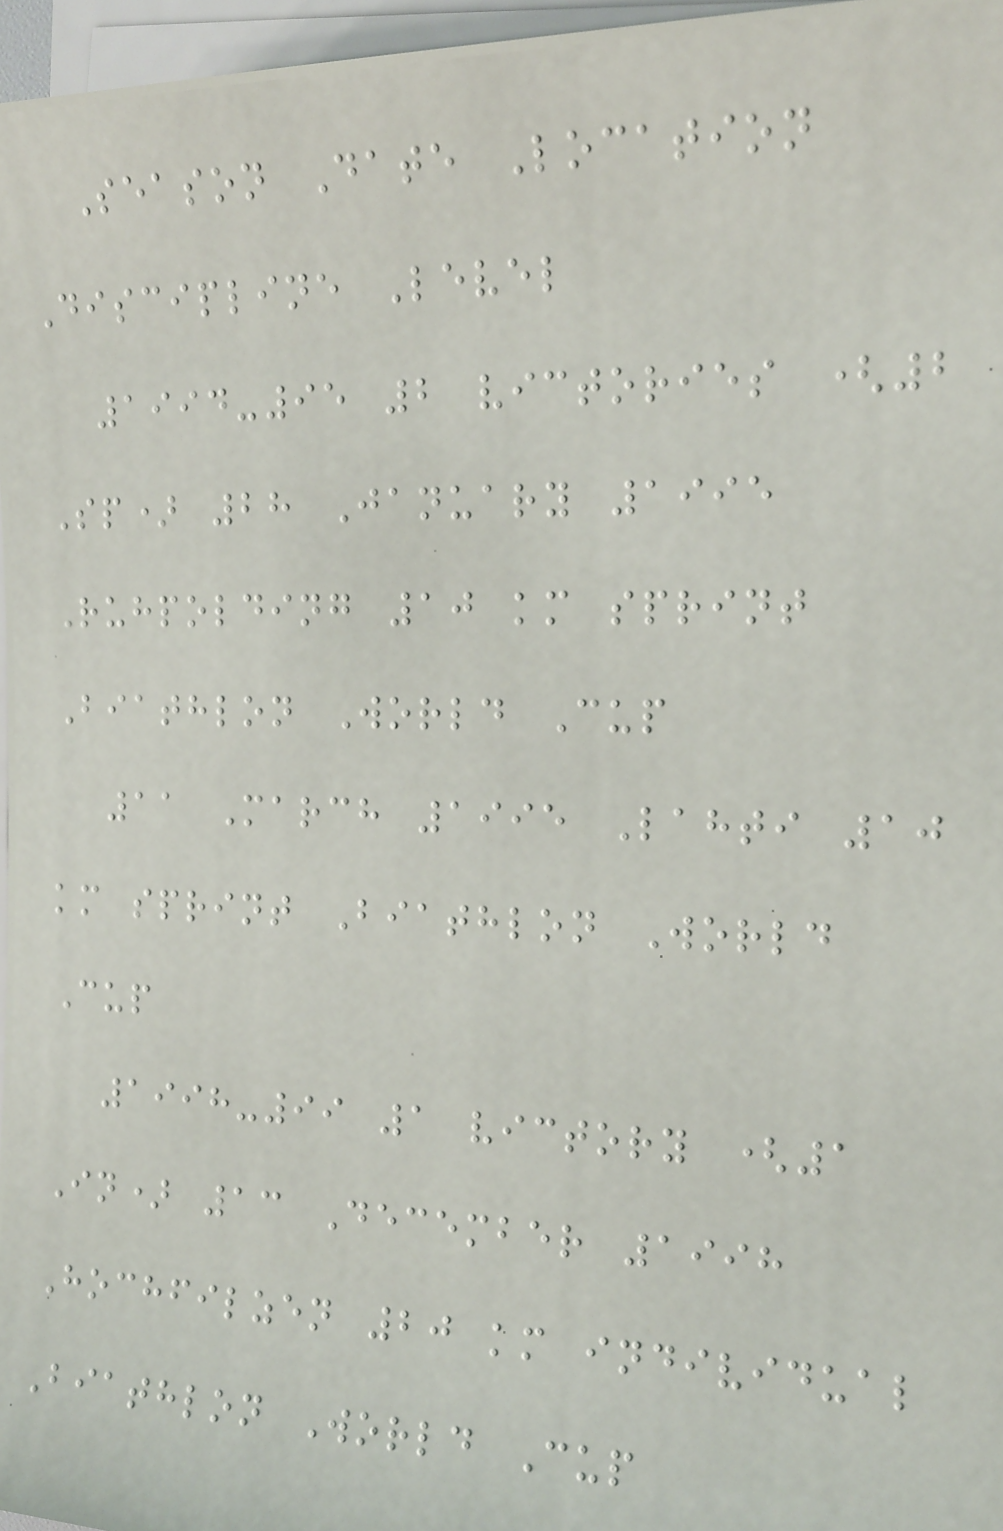Season Date Location
Discipline Level
1994-95 2 victories (2
Sp) 28 January 1995
Ruhpolding 10 km sprint
Biathlon World Cup
11 March 1995 Lahti 10
km sprint Biathlon World
Cup
1998-99 1 victory (1
In) 13 December 1998
Hochfilzen 20 km individual
Biathlon World Cup
